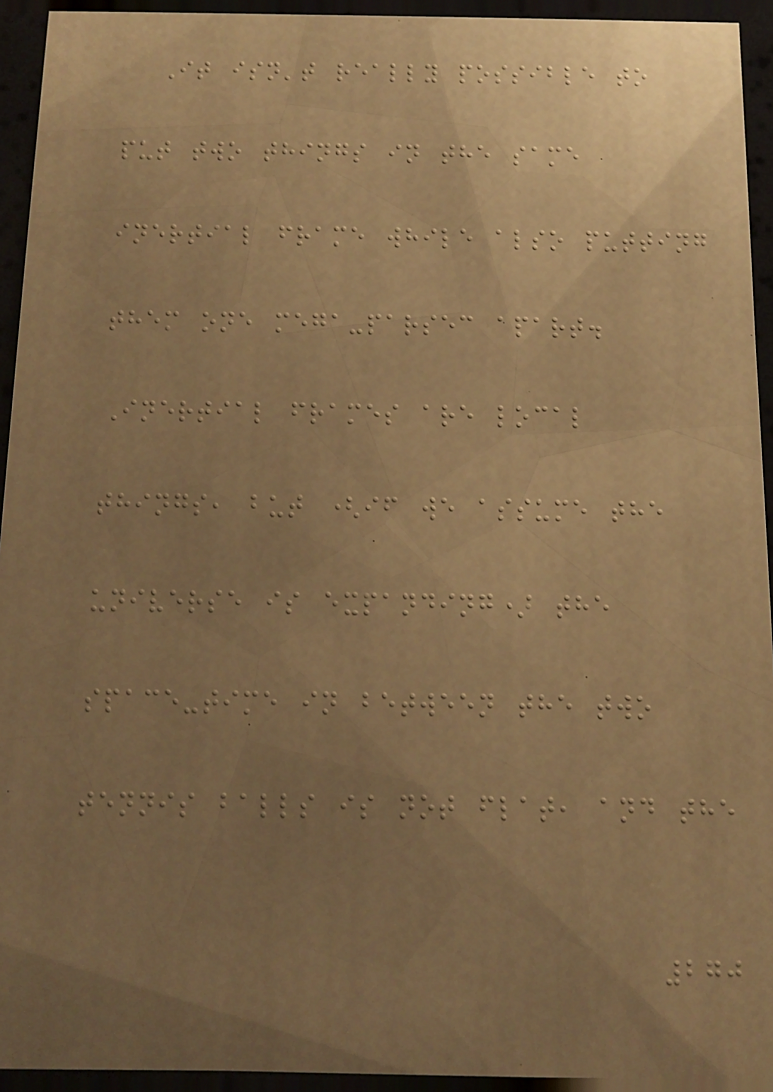It isn't really possible to
put two things in the same
inertial frame while also putting
them one mega-parsec apart.
Inertial frames are local
things, but (if we assume the
universe is expanding) the
space-time in between the two
tennis balls is not flat, and the
270
